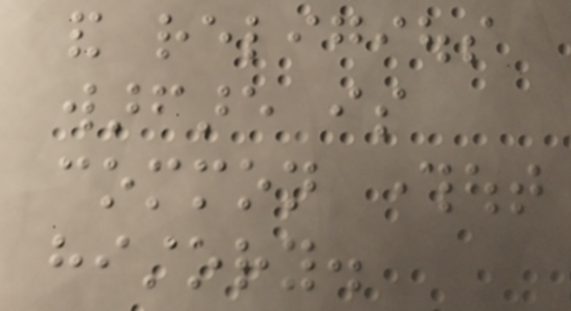and religious
warfare is
common throughout
history.
